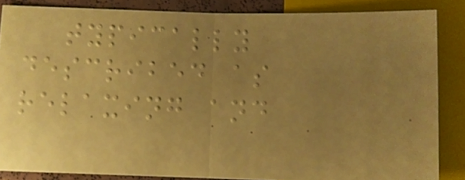typically
described as
relaxing and
